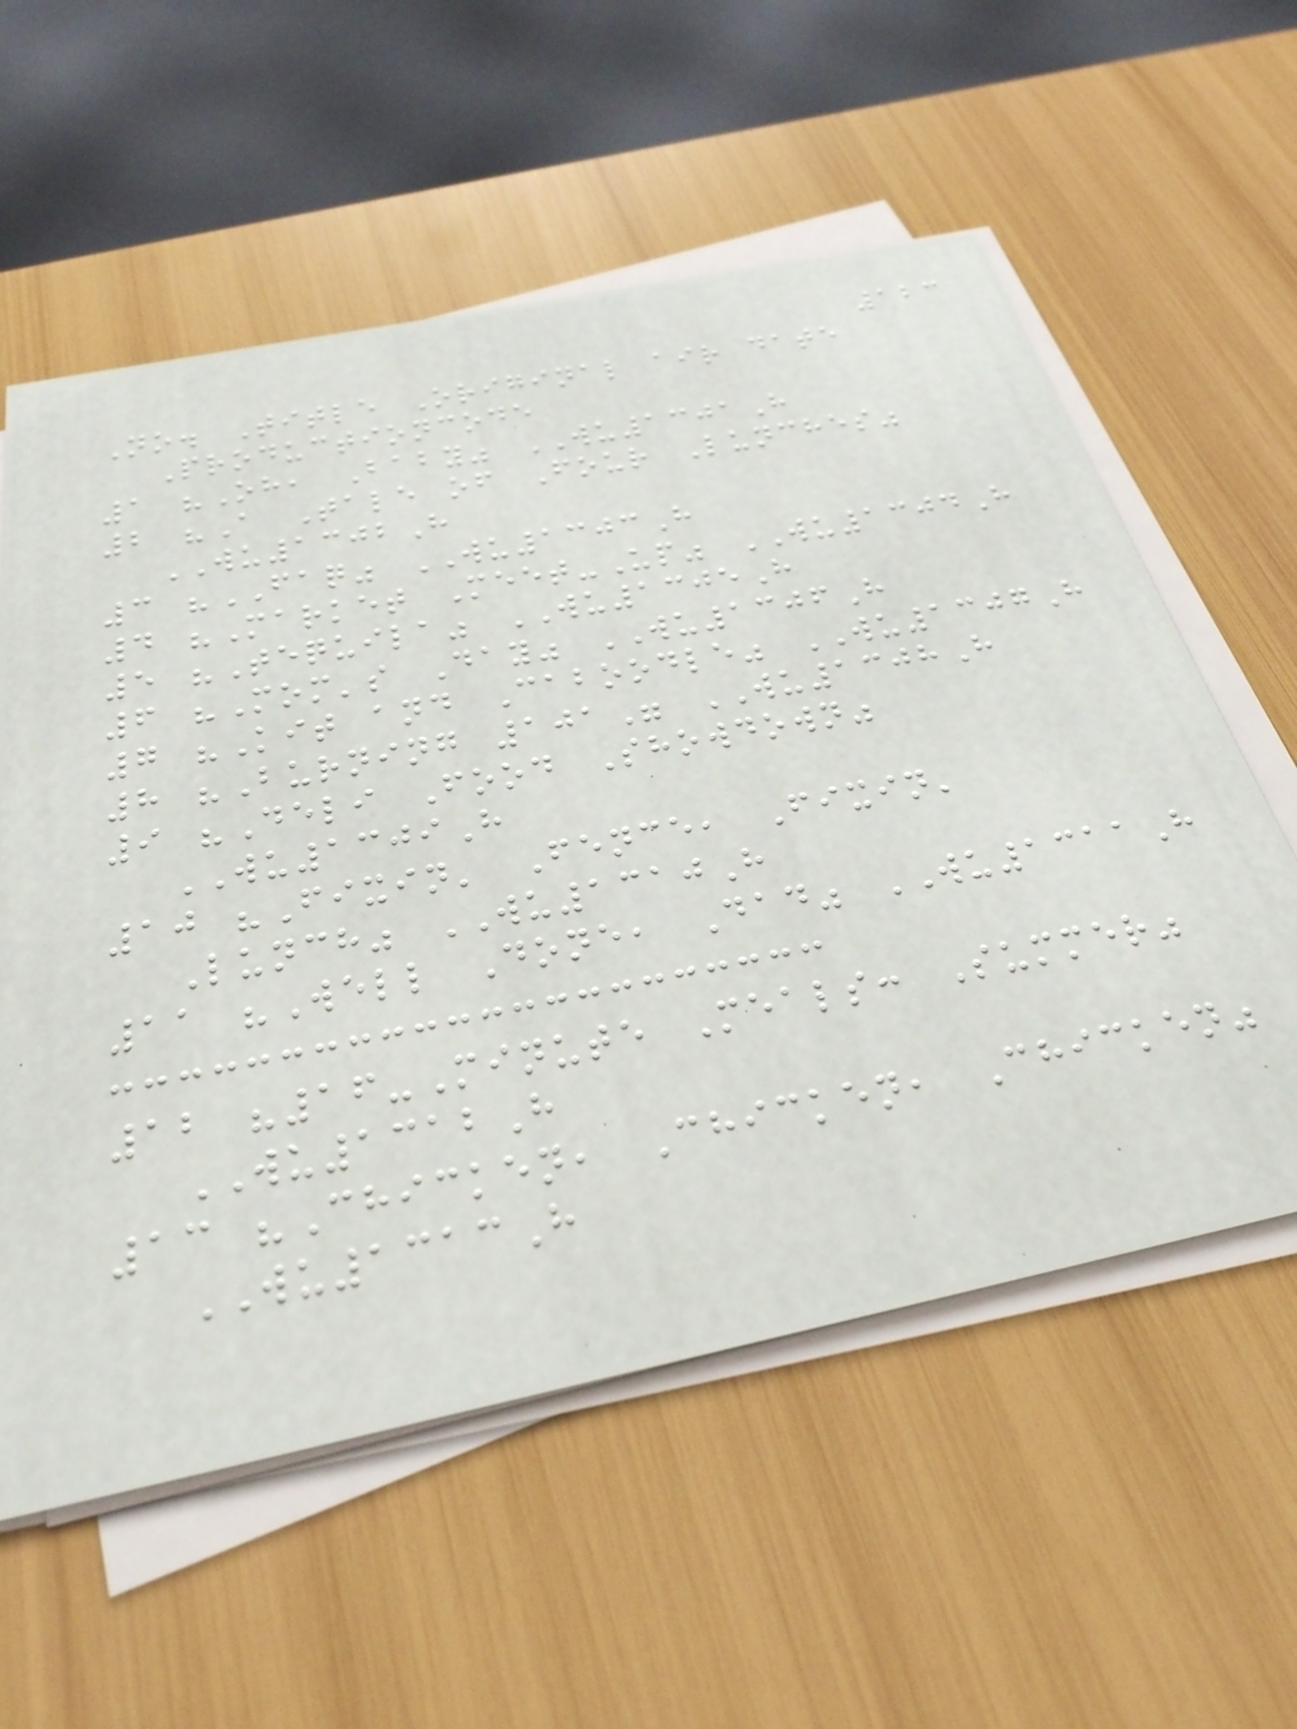123
No. Title Original air date
Productioncode
1 "Oh, Baby" WU1301H
2 "A Tale of Four Lunches"
WU1302H
3 "FAQ" WU1303H
4 "Market Meet-Up" WU1304H
5 "Tequila" WU1305H
6 "Mom's Day" WU1306H
7 "Kit and Caboodle" WU1307H
8 "Burning 101" WU1308H
9 "Deli Food Showdown"
WU1309H
10 "Fixin' Fence, Fixin'
Lunch" WU1310H
11 "Well Done, Dad" WU1311H
12 "16-Minute Meals: Summer"
WU1312H
13 "Chicken, Chicken, Chicken"
WU1313H
